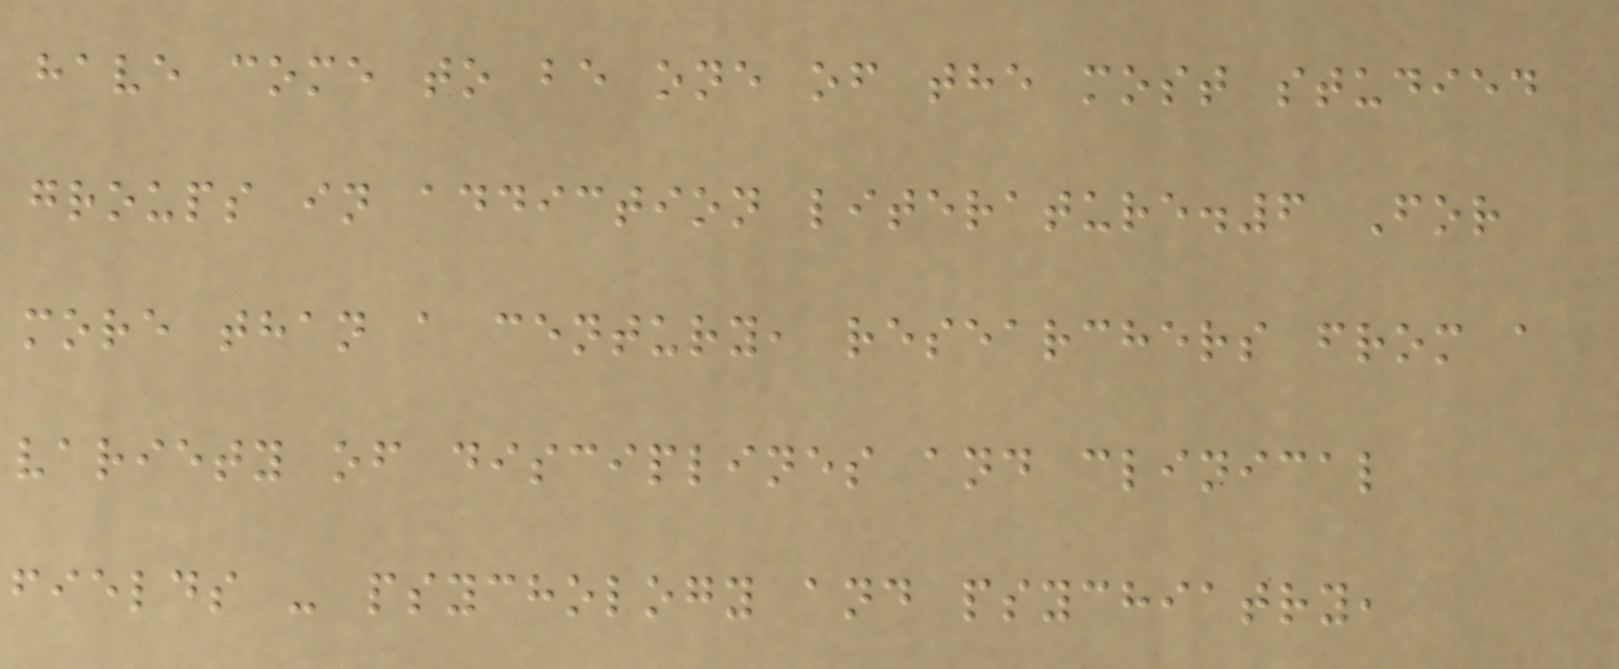have come to be one of the most studied
groups in addiction literature.6 For
more than a century, researchers from a
variety of disciplines and clinical
fields - psychology and psychiatry,
